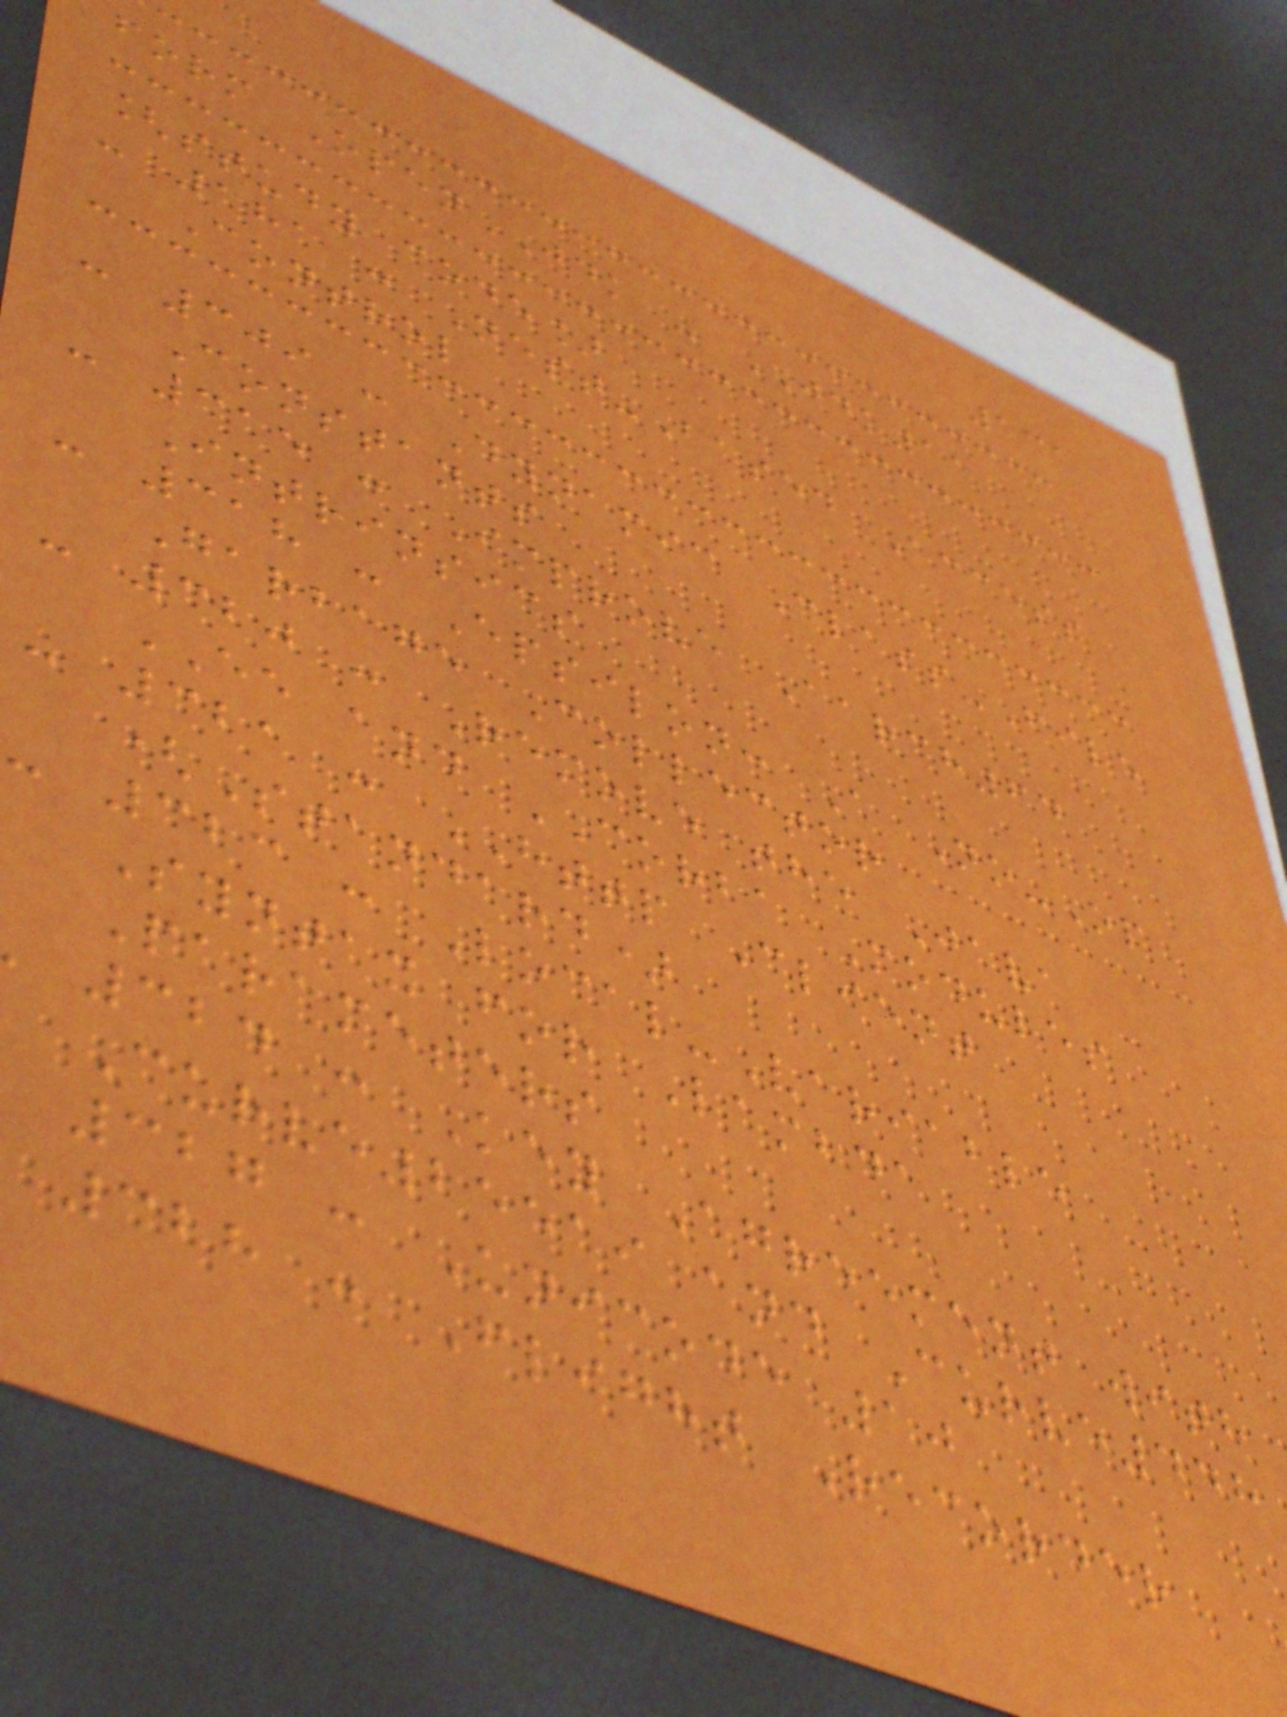131
form OpenJDK - JDK11
[study code]
- 181 : Nest-Based Access
Control
- 309 : Dynamic Class-File
Constants
- 315 : Improve Aarch64
Intrinsics
- 318 : Epsilon: A No-Op
Garbage Collector
- 320 : Remove the Java
EE and CORBA Modules
- 321 : HTTP Client
(Standard)
- 323 : Local-Variable
Syntax for Lambda
Parameters
324 : Key Agreement with
Curve25519 and Curve448
327 : Unicode 10
328 : Flight Recorder
